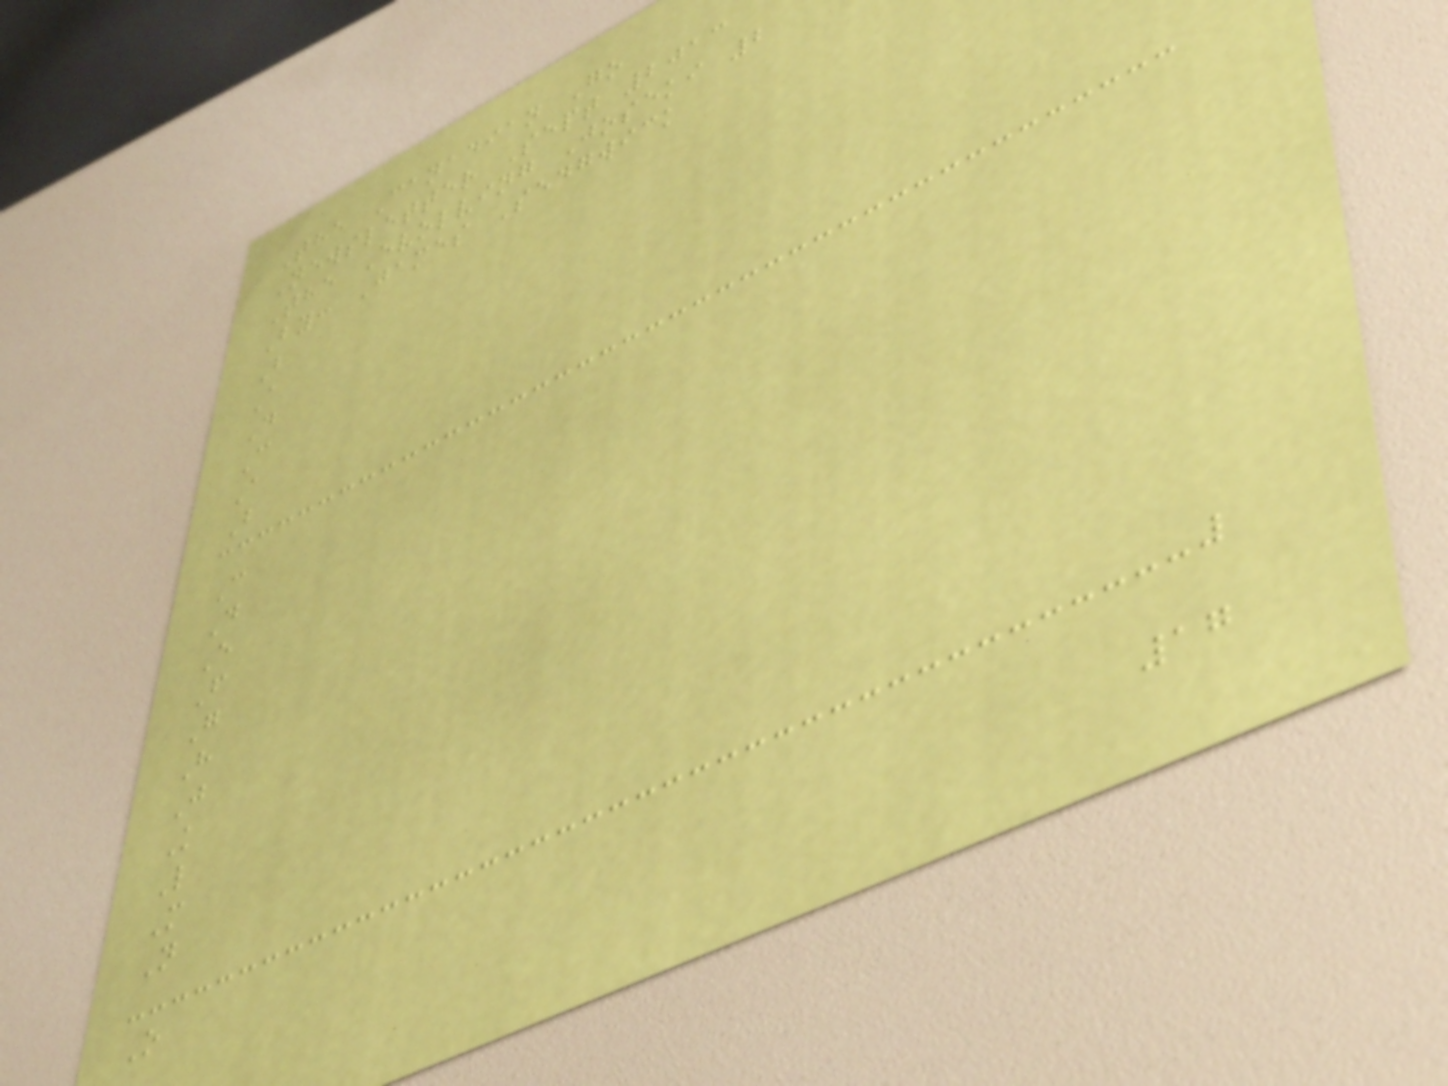The Canadian Go
Newsletter Sept 2013
The Evolving Joseki 2
By: James Sedgwick
B
A
D
C
A
B
C
D
E
F
G
H
J
K
L
M
N
O
17
